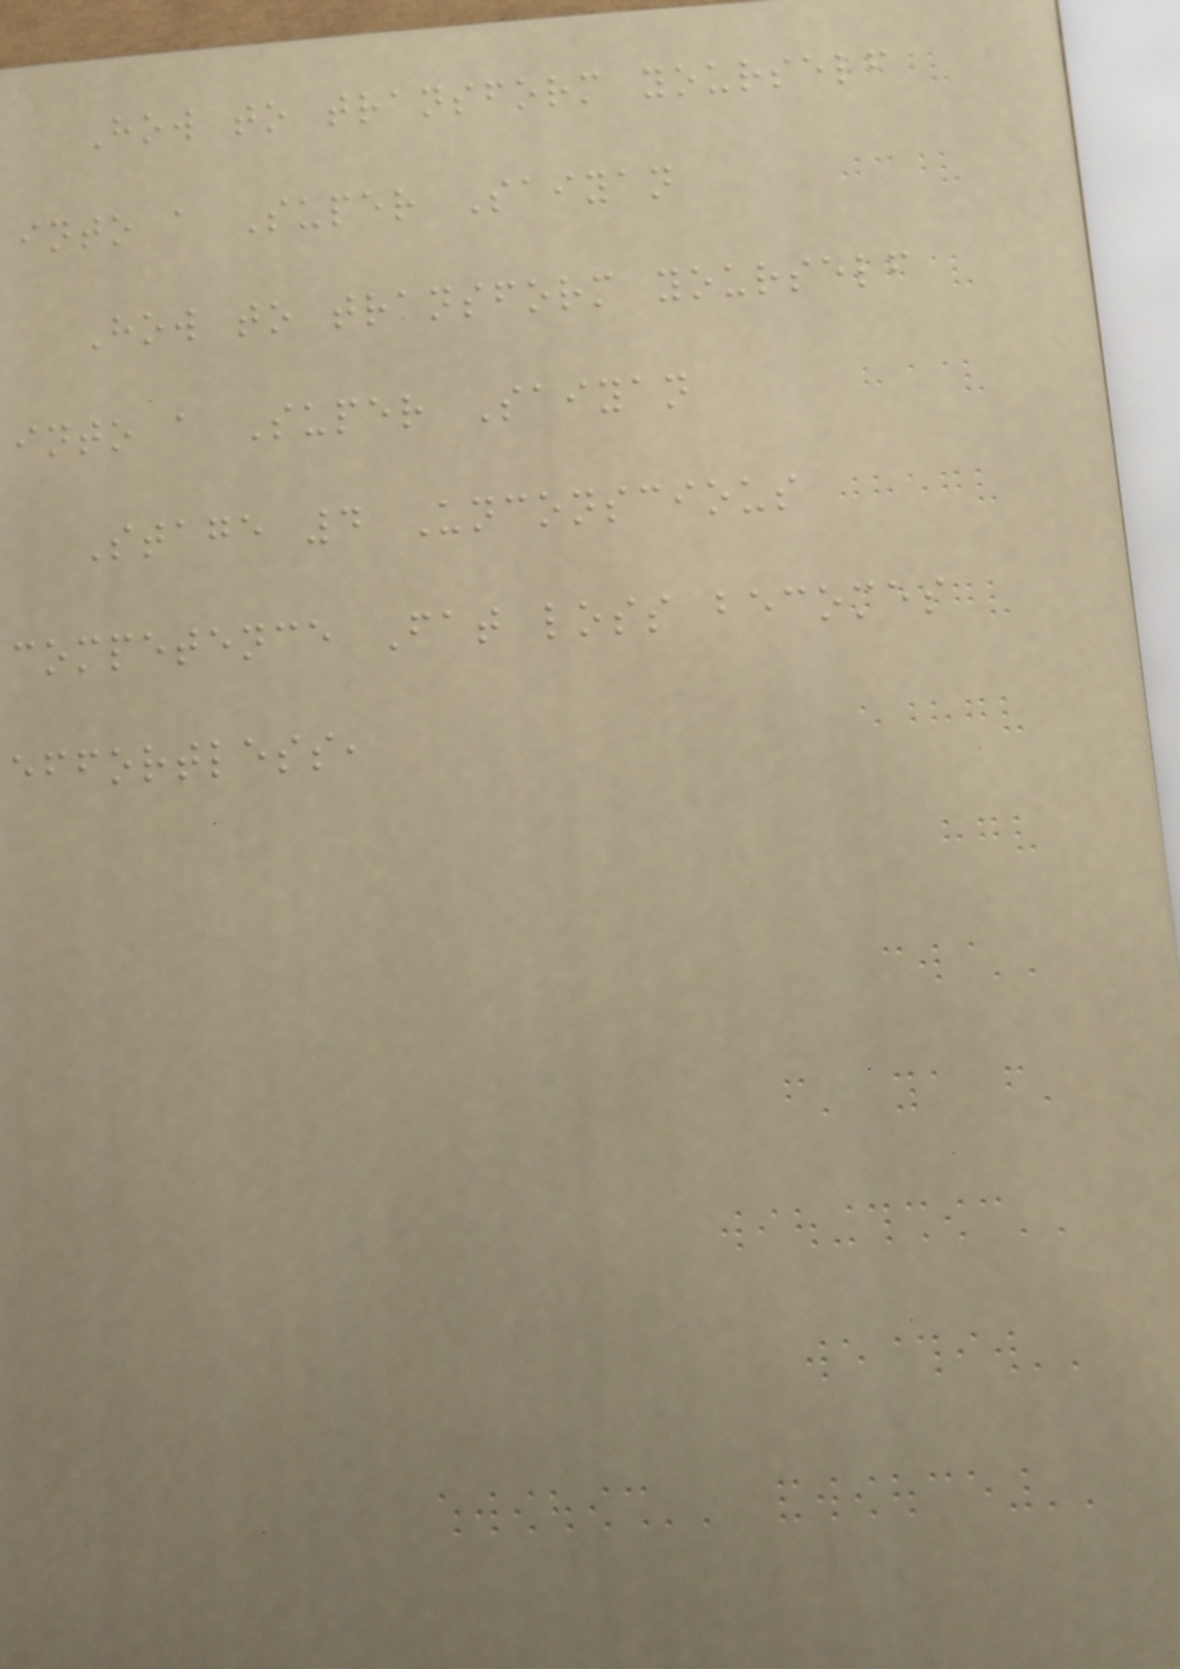How to transform yourself
into a Super Saiyan
How to transform yourself
into a Super Saiyan
Stage 4 Unconscious
competence Fat loss becomes
effortless,
